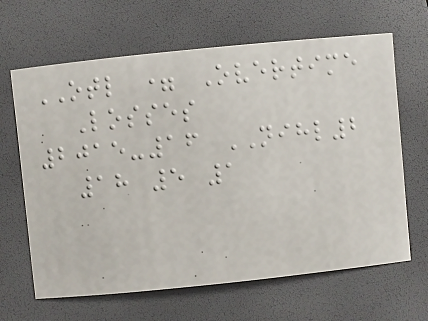OTL = Overtime
Losses
2015-16 NIHL2
18 5 1
